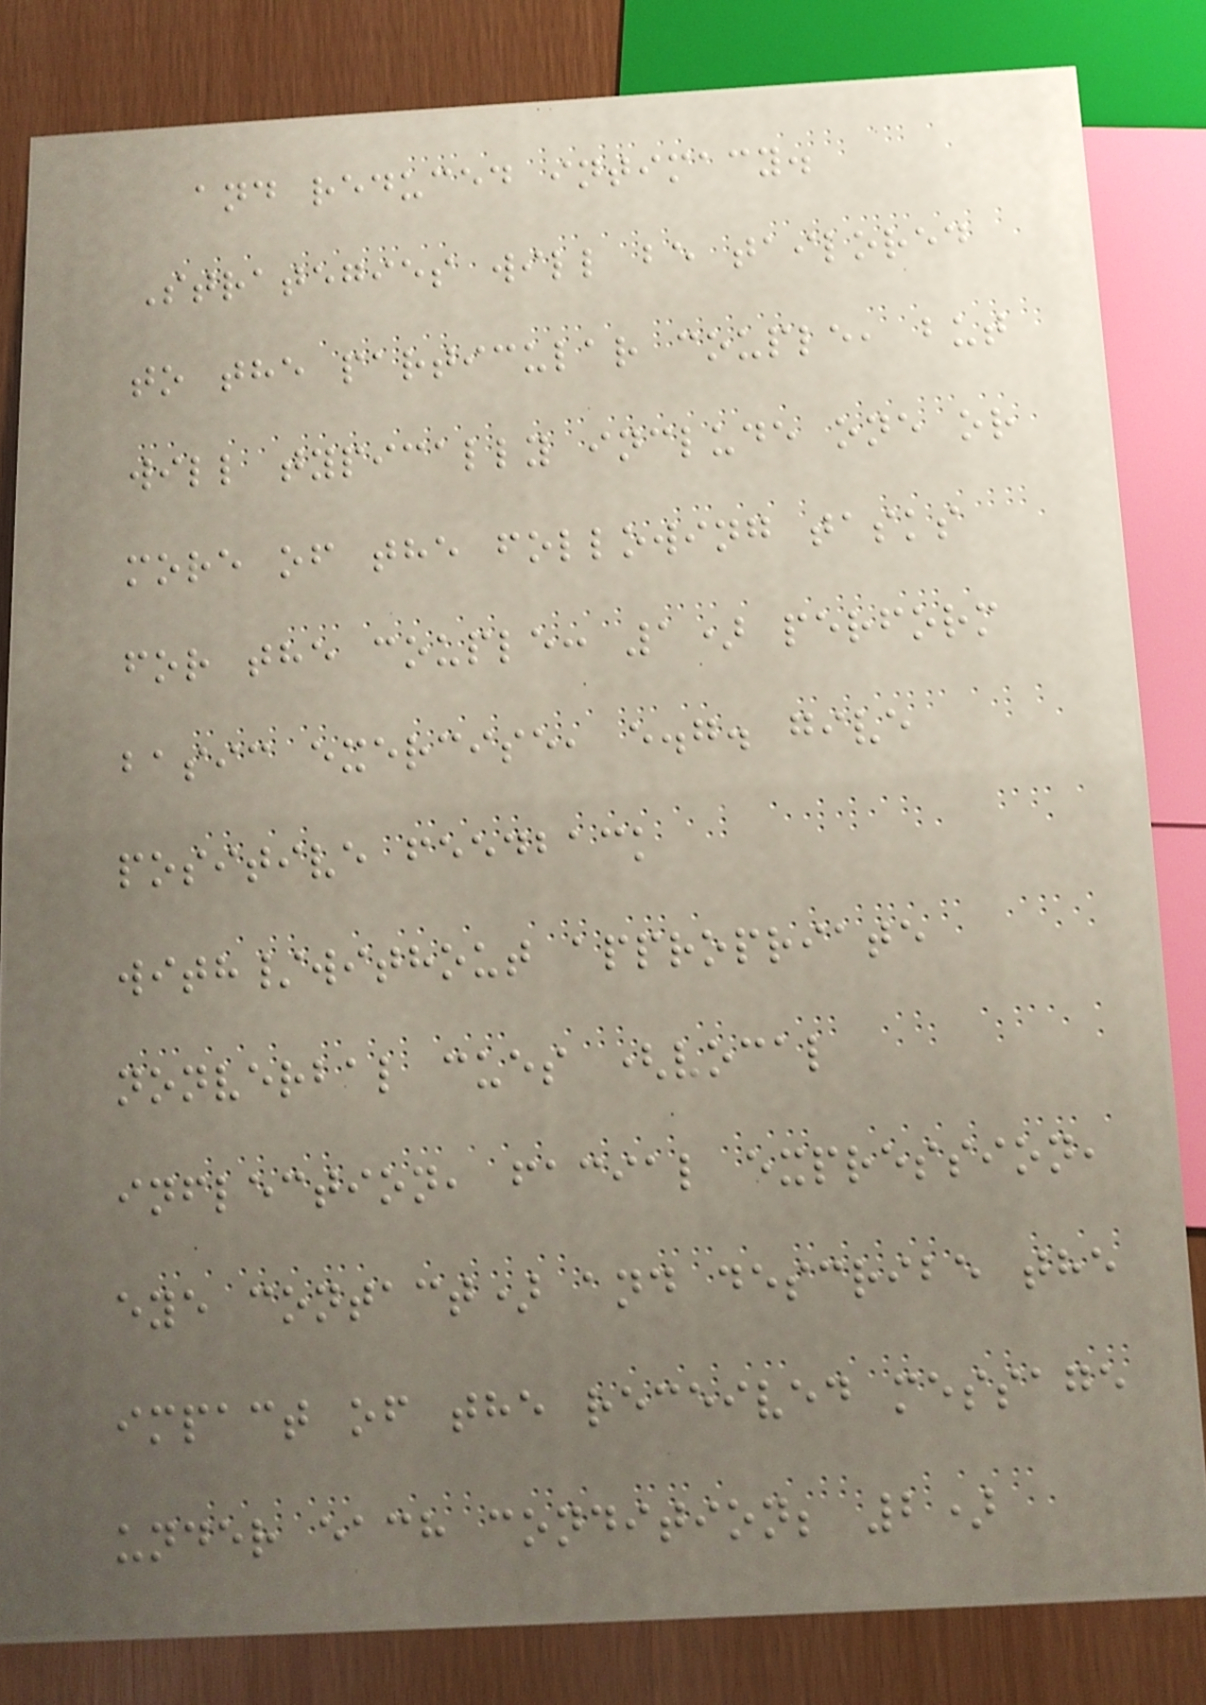and reduced intimacy.
Strategies will be tailored
to the particular couple, but
will typically include one or
more of the following tasks
for the couple: 1) perform
basic exercise, e.g. give
positive feedback
with/without appropriate
nonverbal cues (vocal
inflection, facial expression,
eye contact) and describe the
impact of the received message
under each condition; 2)
